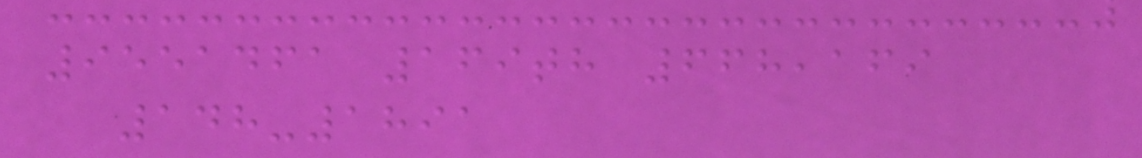9551461 169th 668,169
148-1891
